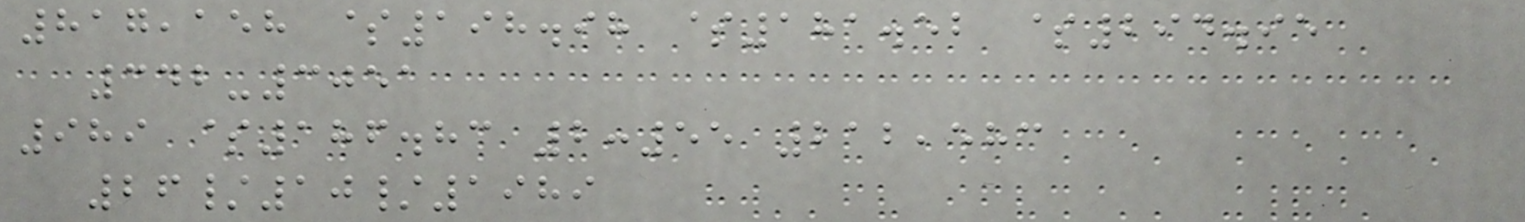817,158 $198.98 $181.52 $294.95
342-3051
989 $186.83 2:55 212,583
26/10/1989
